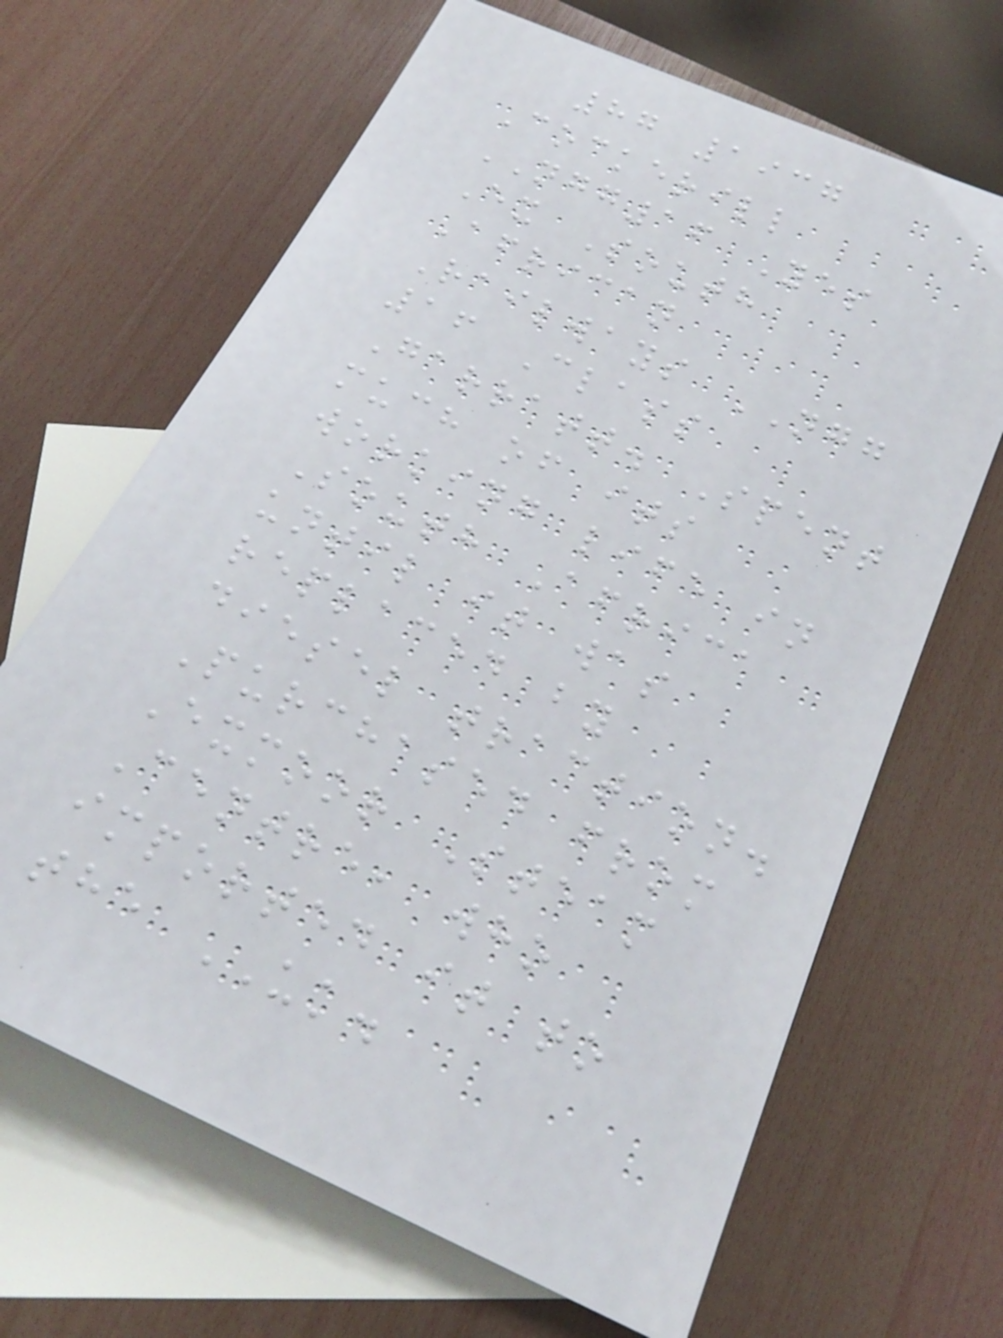87 1937
Cockerill
NGG16 Yes
Ex South
African
Railways NGG
16 Class
Garratt. Spent
much of its
working life in
South Africa
until it was
replaced by
diesel traction.
Purchased from
Exmoor Steam
Centre, who
imported it to
the UK.
